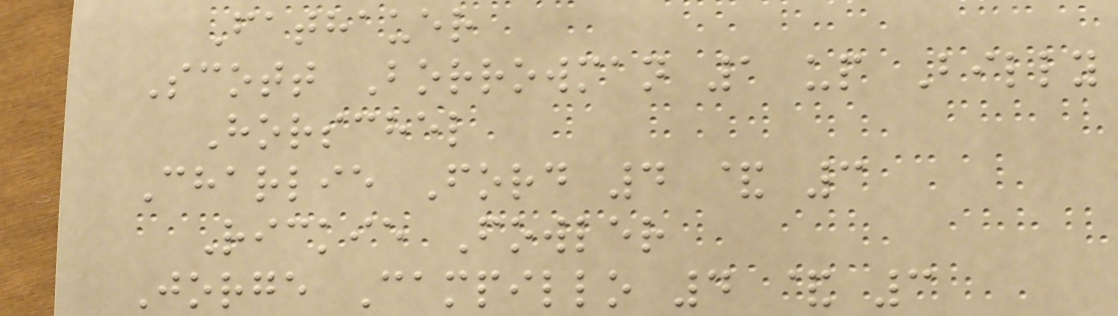Fathauer
Scott Borrowman 1 up Billy
Horschel
Charlie Ford 4 & 3
Rickie Fowler
Jorge Campillo 4 & 3
